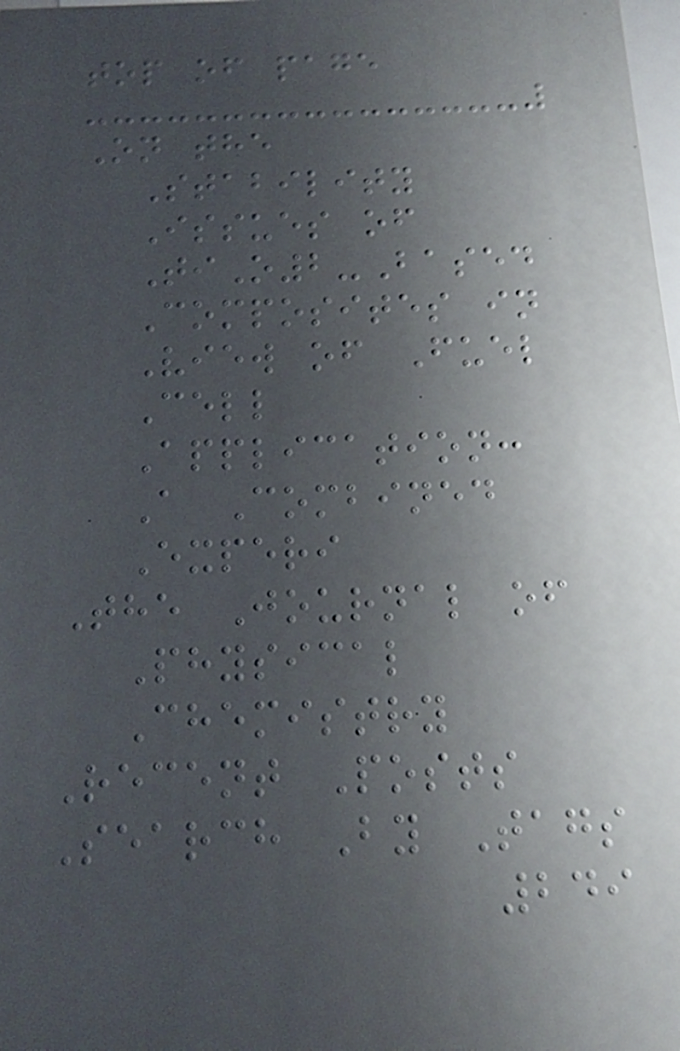top of page
On the
Stability
Issues of
TiO2-Based
Composites in
View of Fuel
Cell
Application:
A Combined
Experi
The Journal of
Physical
Chemistry
Recent Posts
Search By Tags
249
